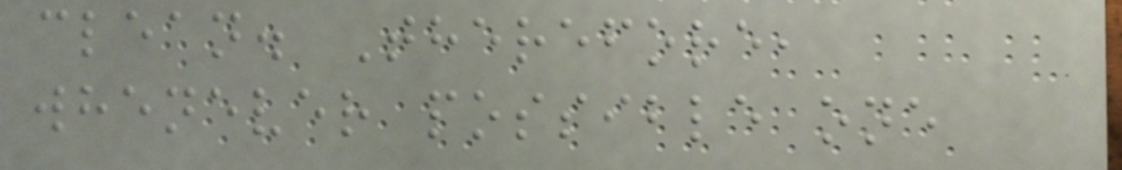clean. Therefore,
whenever possible one
